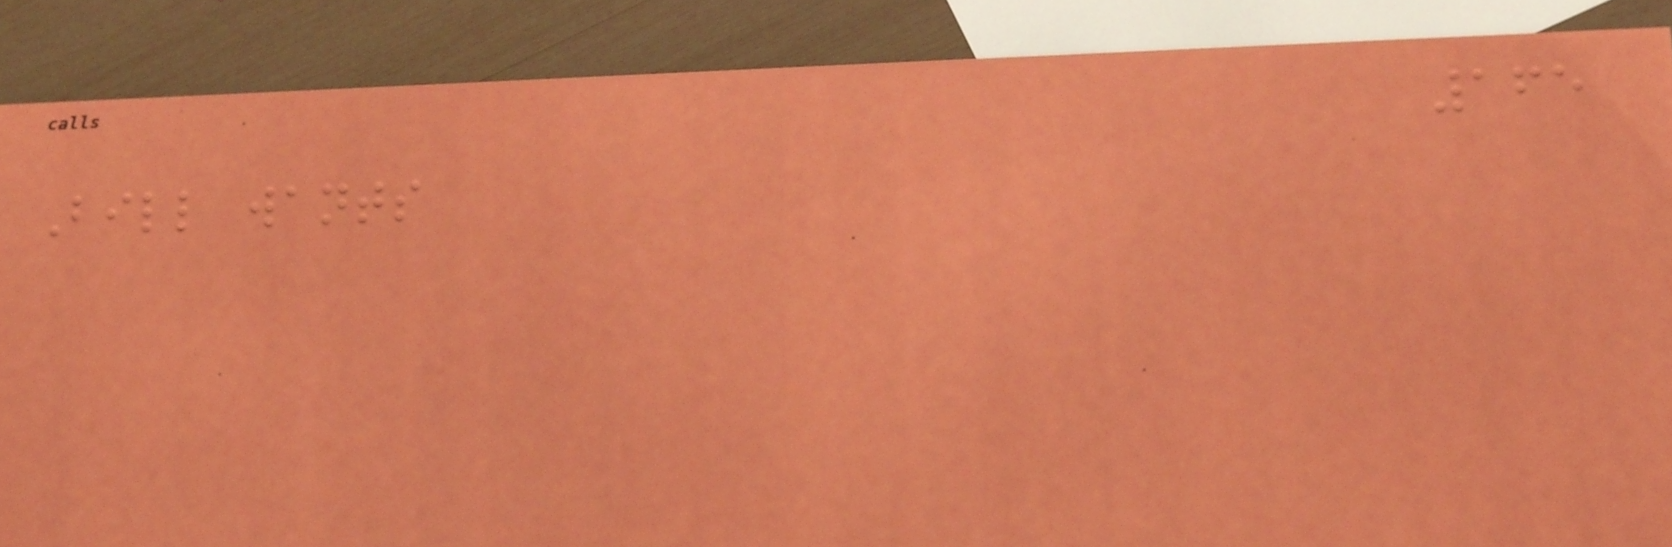165
Bill wants
